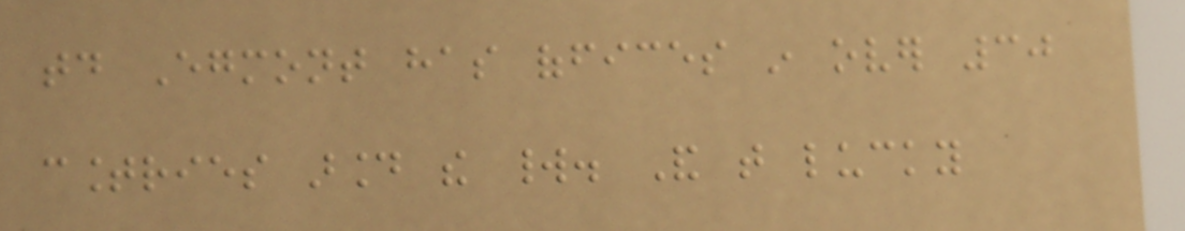today Egmont has offices in over 30
countries around the world. And that lucky
